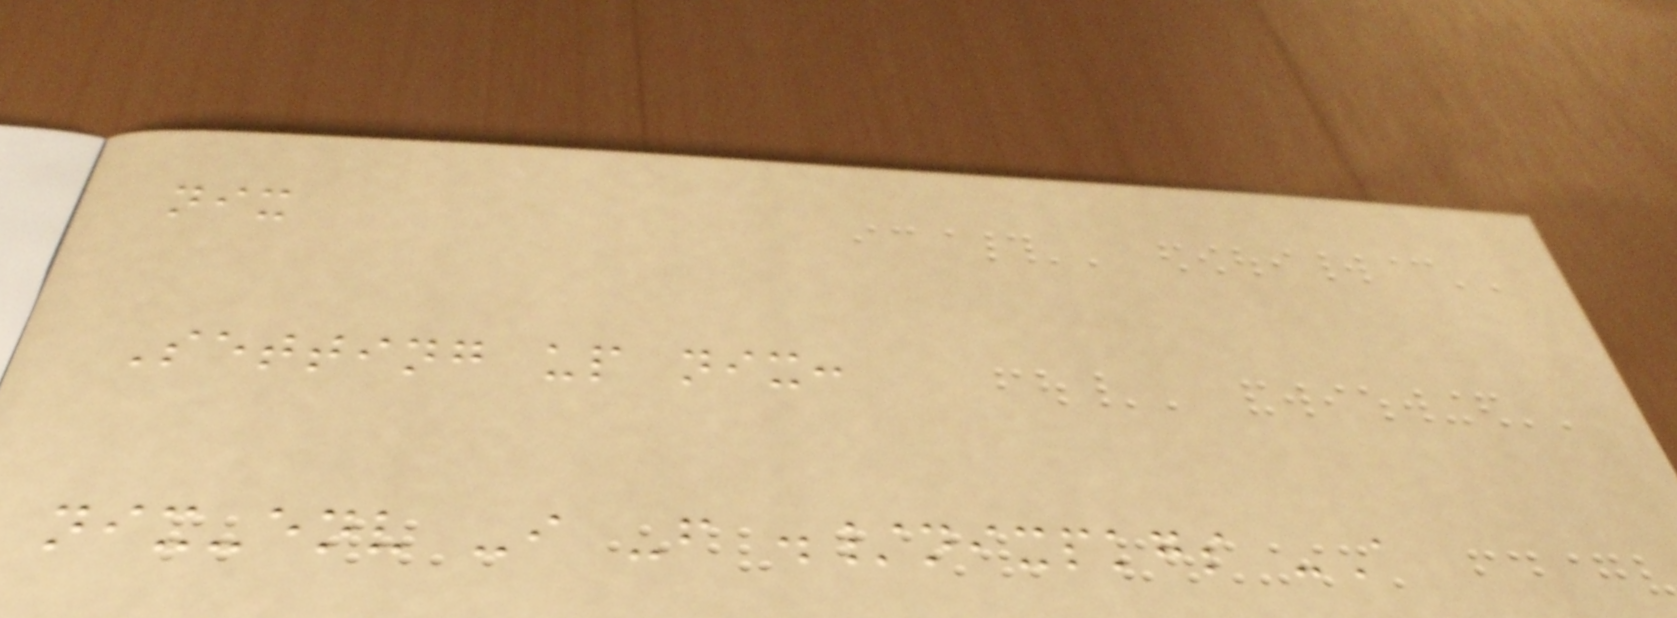nix
Setting up nix:
nix-env -i -f ./nixpkgs -A
